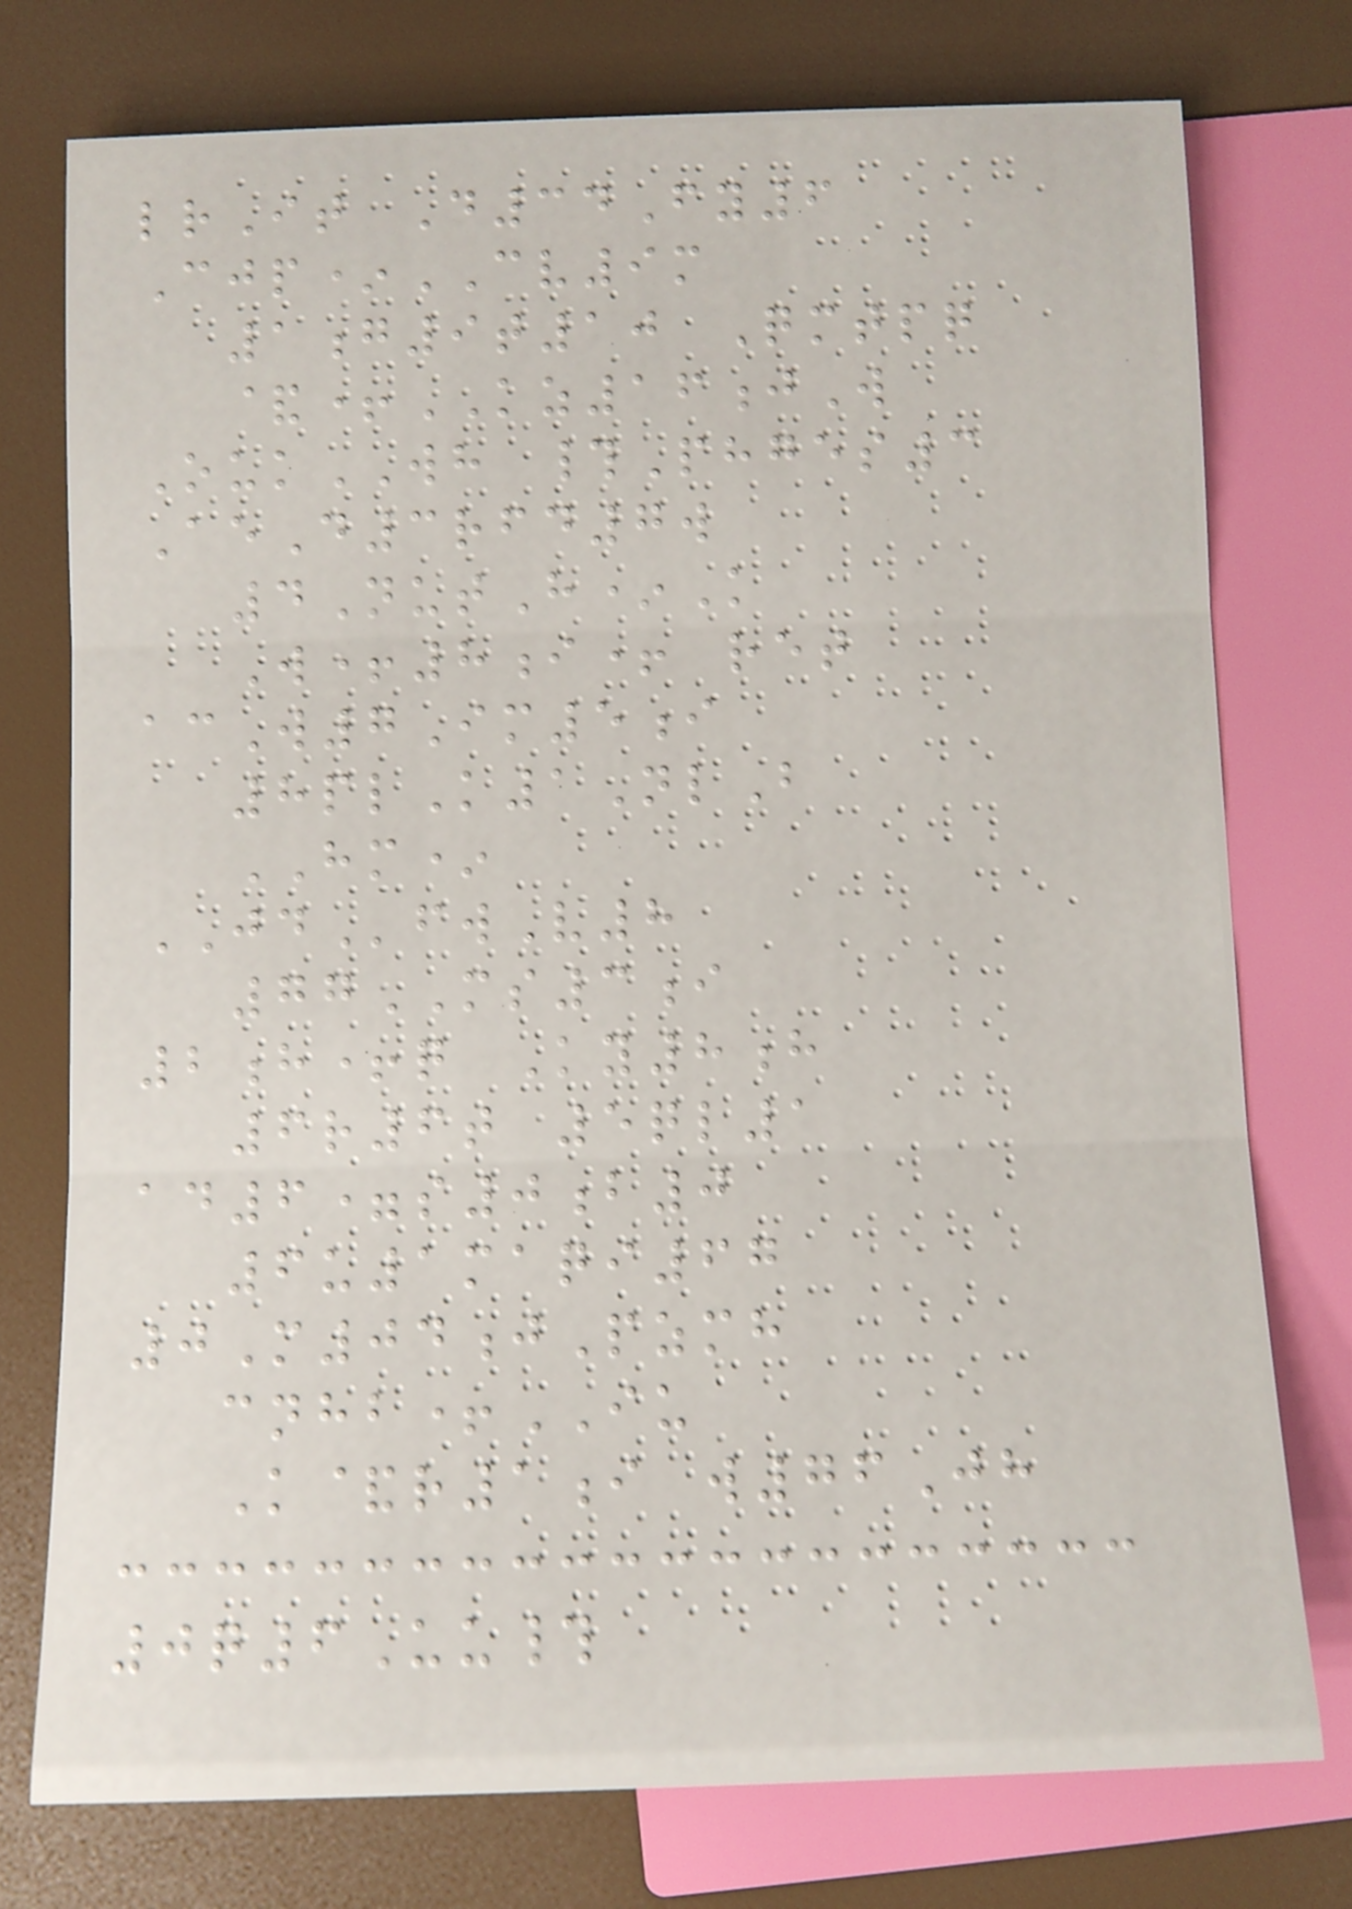lrIt D34Fy6
Cjp*CV9m
1g9t10 Qmtpq
&+KZ16jW
OukWH #Phges3
AeD3rfd7w
4NutH*K
W+8i+ ret
acW7Im5i
8plK1NlB
HM*
JDfwV8
77MS3i
2h+q Ky8h
6r6t 5ql1
ad6=s0b0
6u1maqi67
0M04jPzmh
cnhb+IU
K&r1i w76Jh
0q6Uu#
